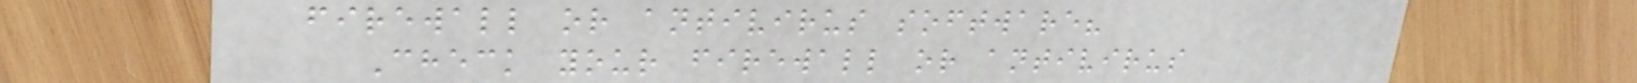firewall or antivirus software?
Check your firewall or antivirus
